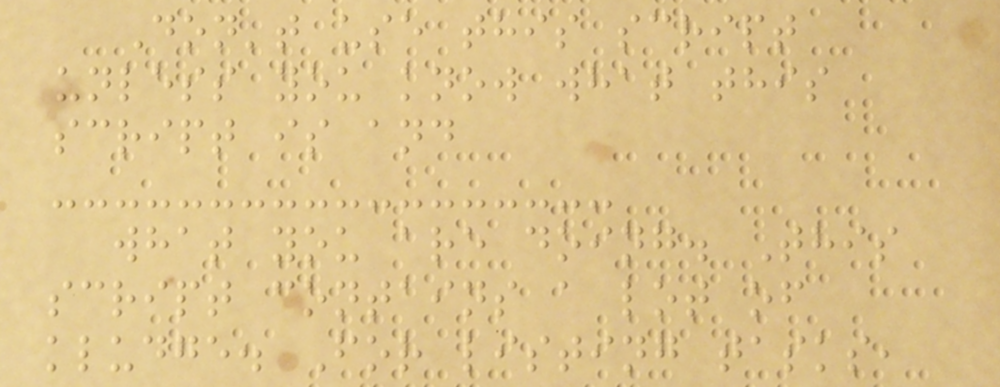Don't use this script
unless you know what this
script is and
what you are doing. This
script contains a lot of
kludge. For listing tasks,
